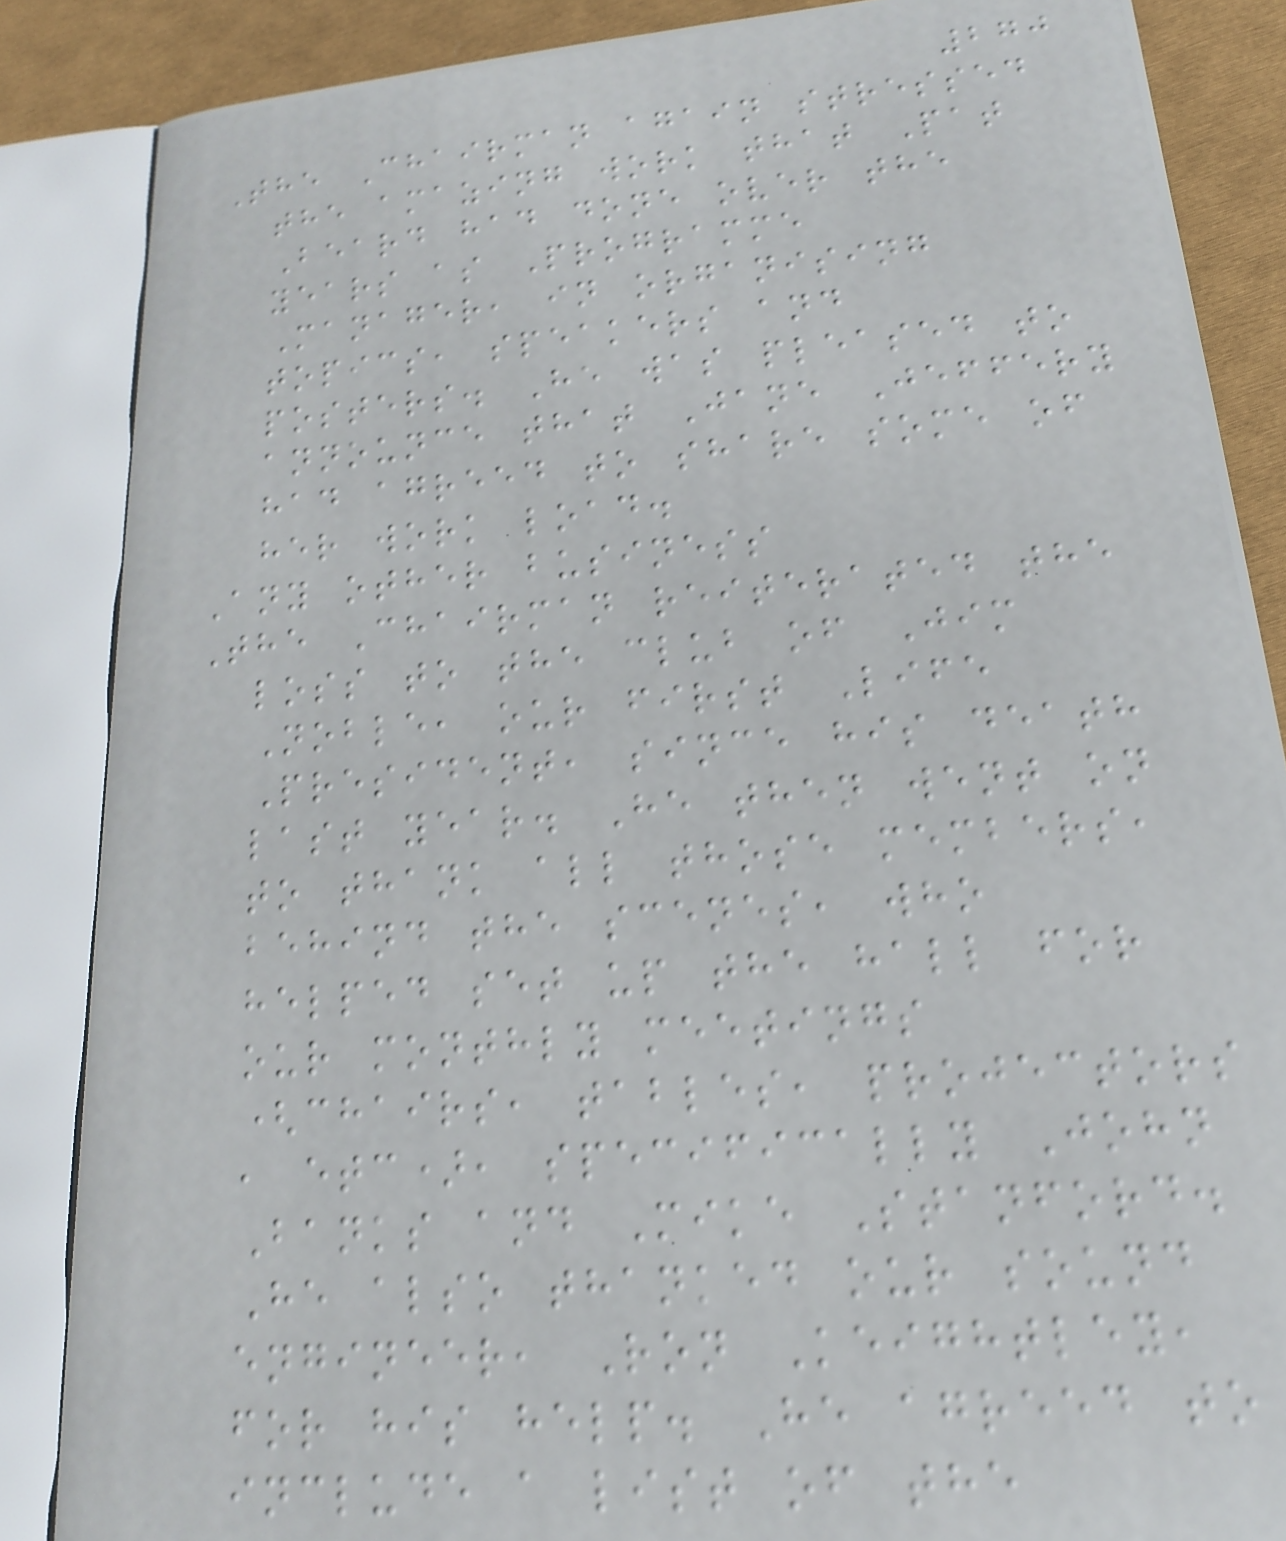270
The Chairman again stressed
the amazing work that Pat
Beard had done over the
years as Programme
Manager, in organising
topics, speakers and
posters. He was pleased to
announce that Jane Jeffery
had agreed to share some of
her work load.
Any other business
The Chairman reiterated the
loss to the club of Jim
Noble, our first Life
President, since his death
last year. He then went on
to thank all those members,
behind the scenes, who
helped set up the hall for
our monthly meetings
(chairs, tables, projectors
, etc), specifically John
Banks and Mike Stanford.
He also thanked our sound
engineer, Ron Keightley,
for his help. He agreed to
include a list of the
